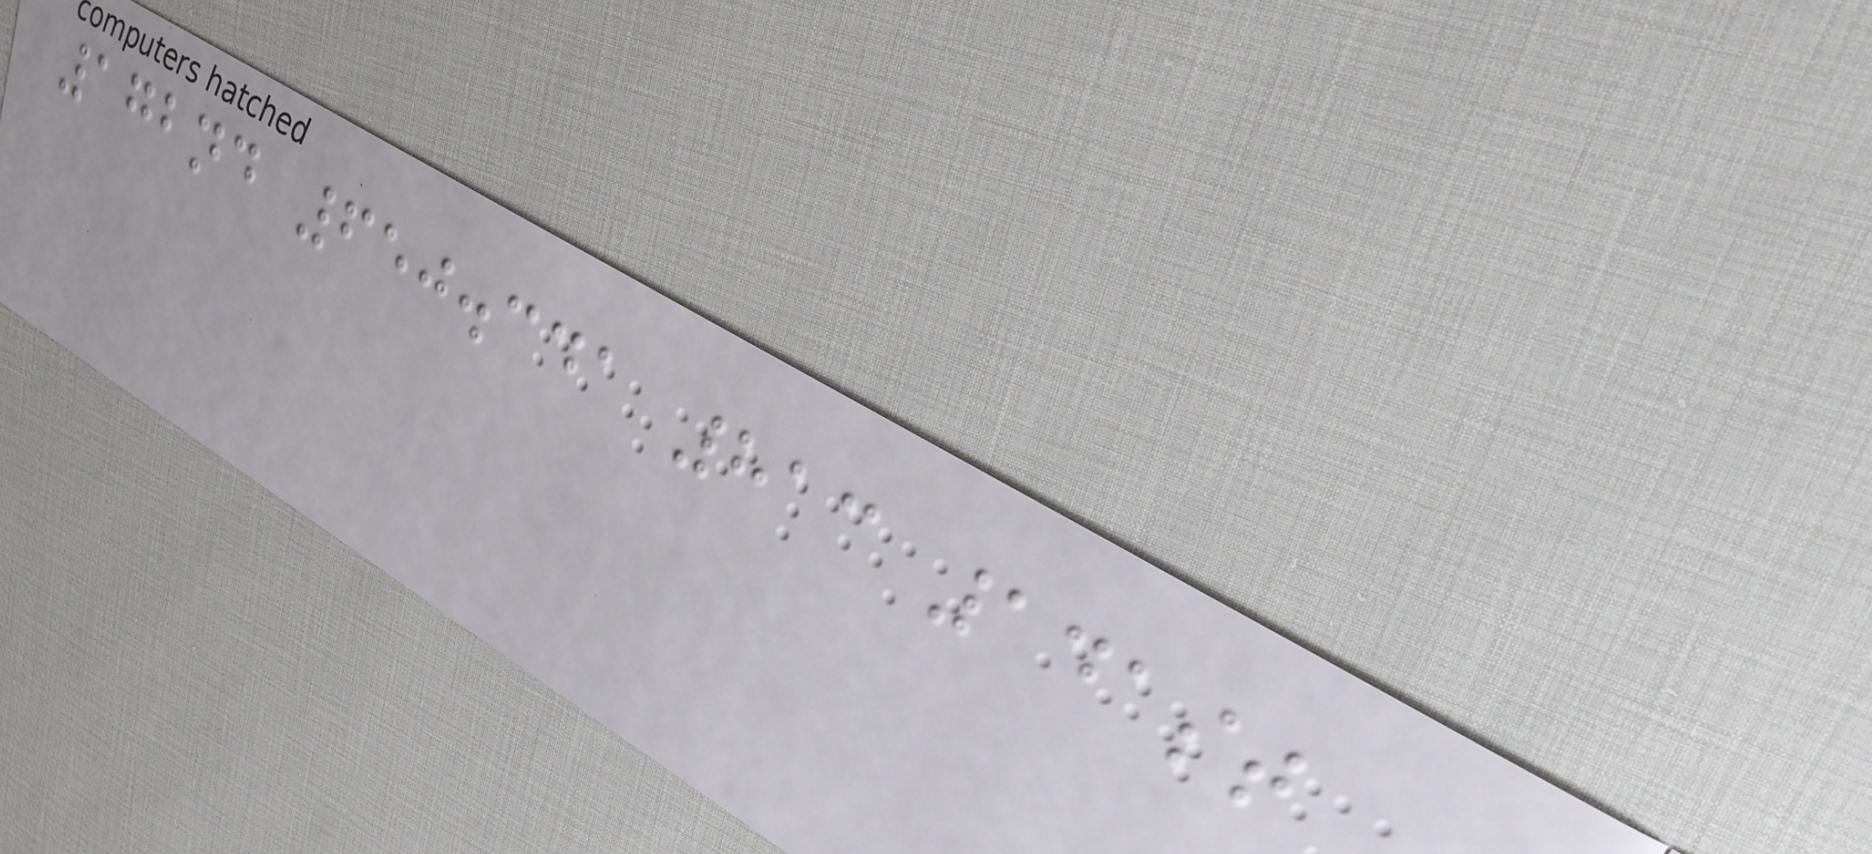172nd 650.341 813 141st
